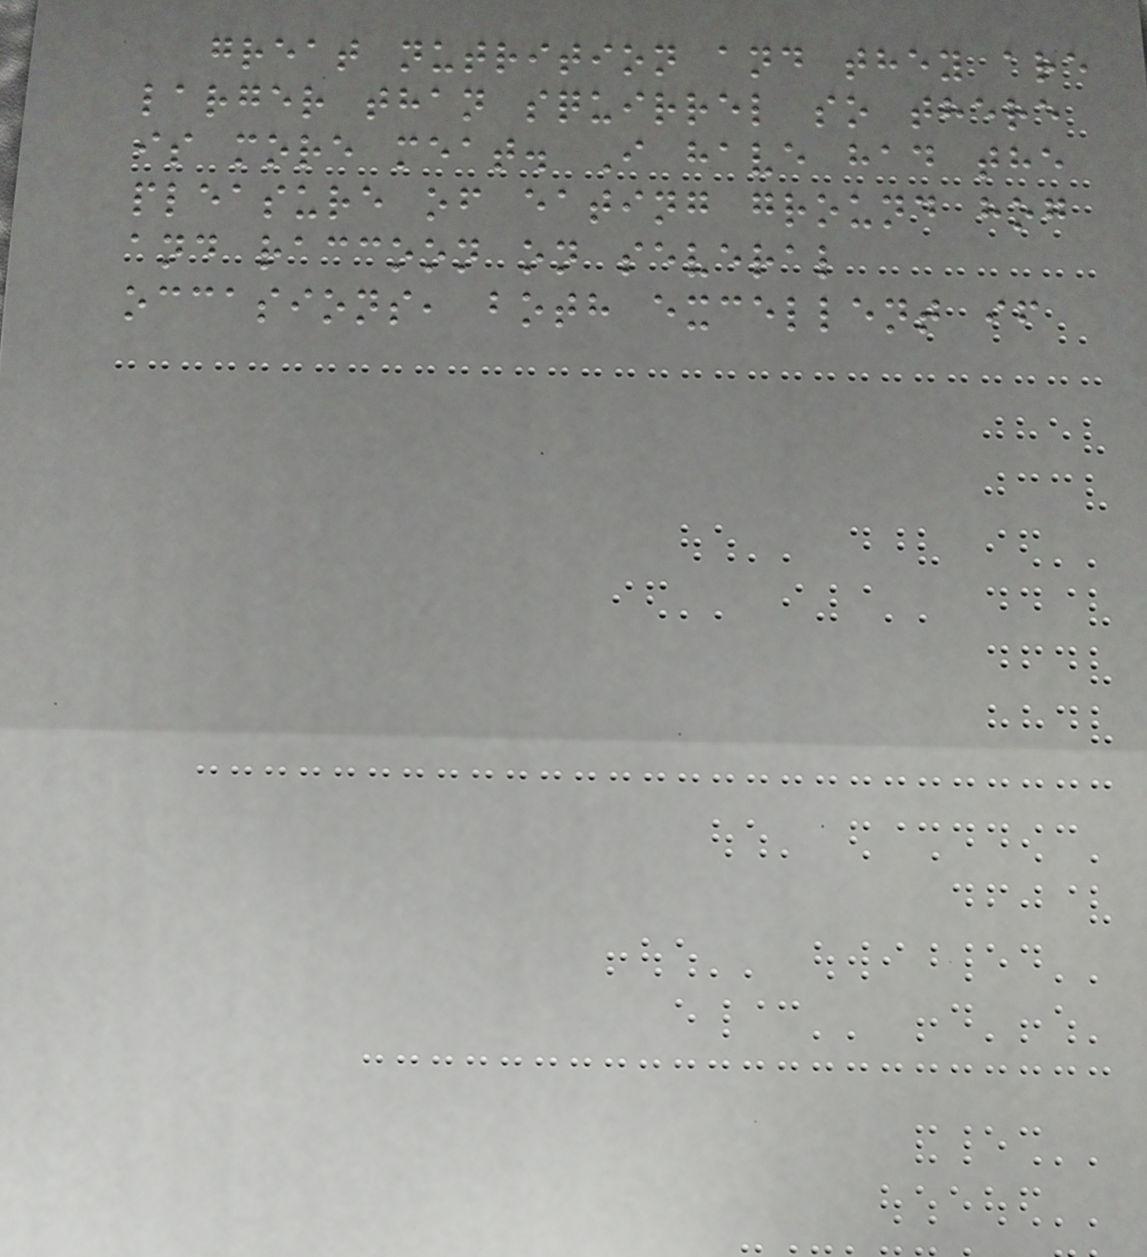great nutrition and they are
larger than squirrel so there
is more meat. I have had the
pleasure of eating ground hog
and raccoon on several
occasions, both excellent if
